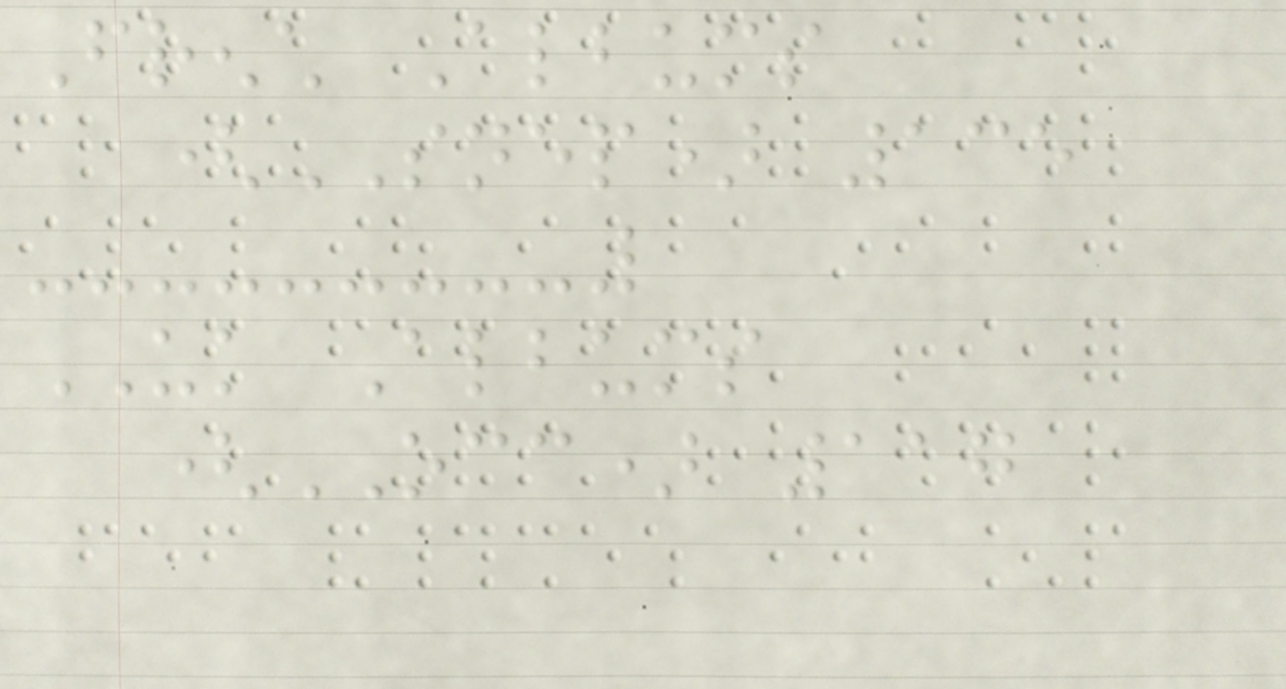French Albums
(SNEP) 135
UK Albums
(OCC) 117
